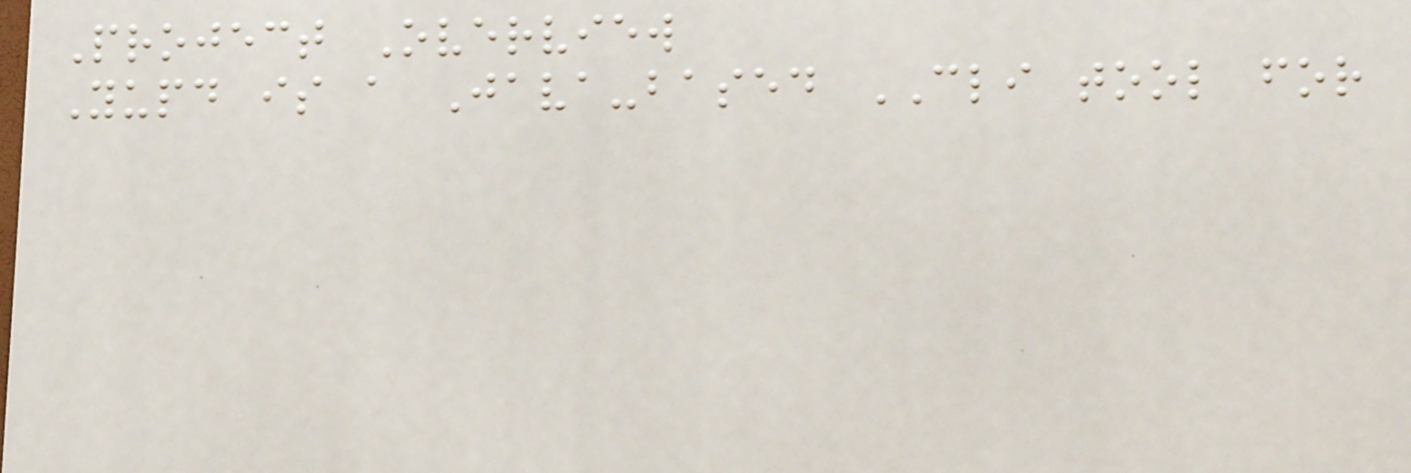Project Overview
Yupd is a Java-based CLI tool for
